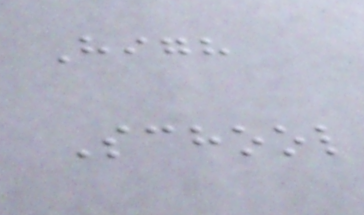High
School
